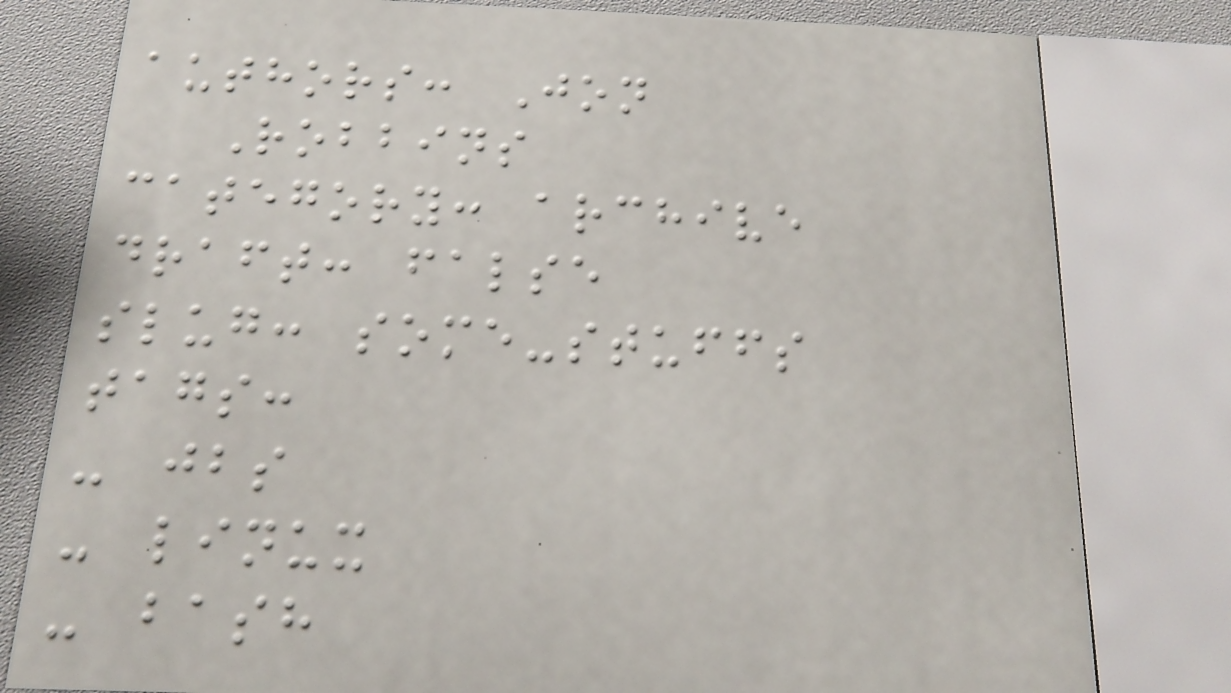authors: Jon
Robbins
category: archive
draft: false
slug: some-stuffs
tags:
- jbs
- linux
- bash
